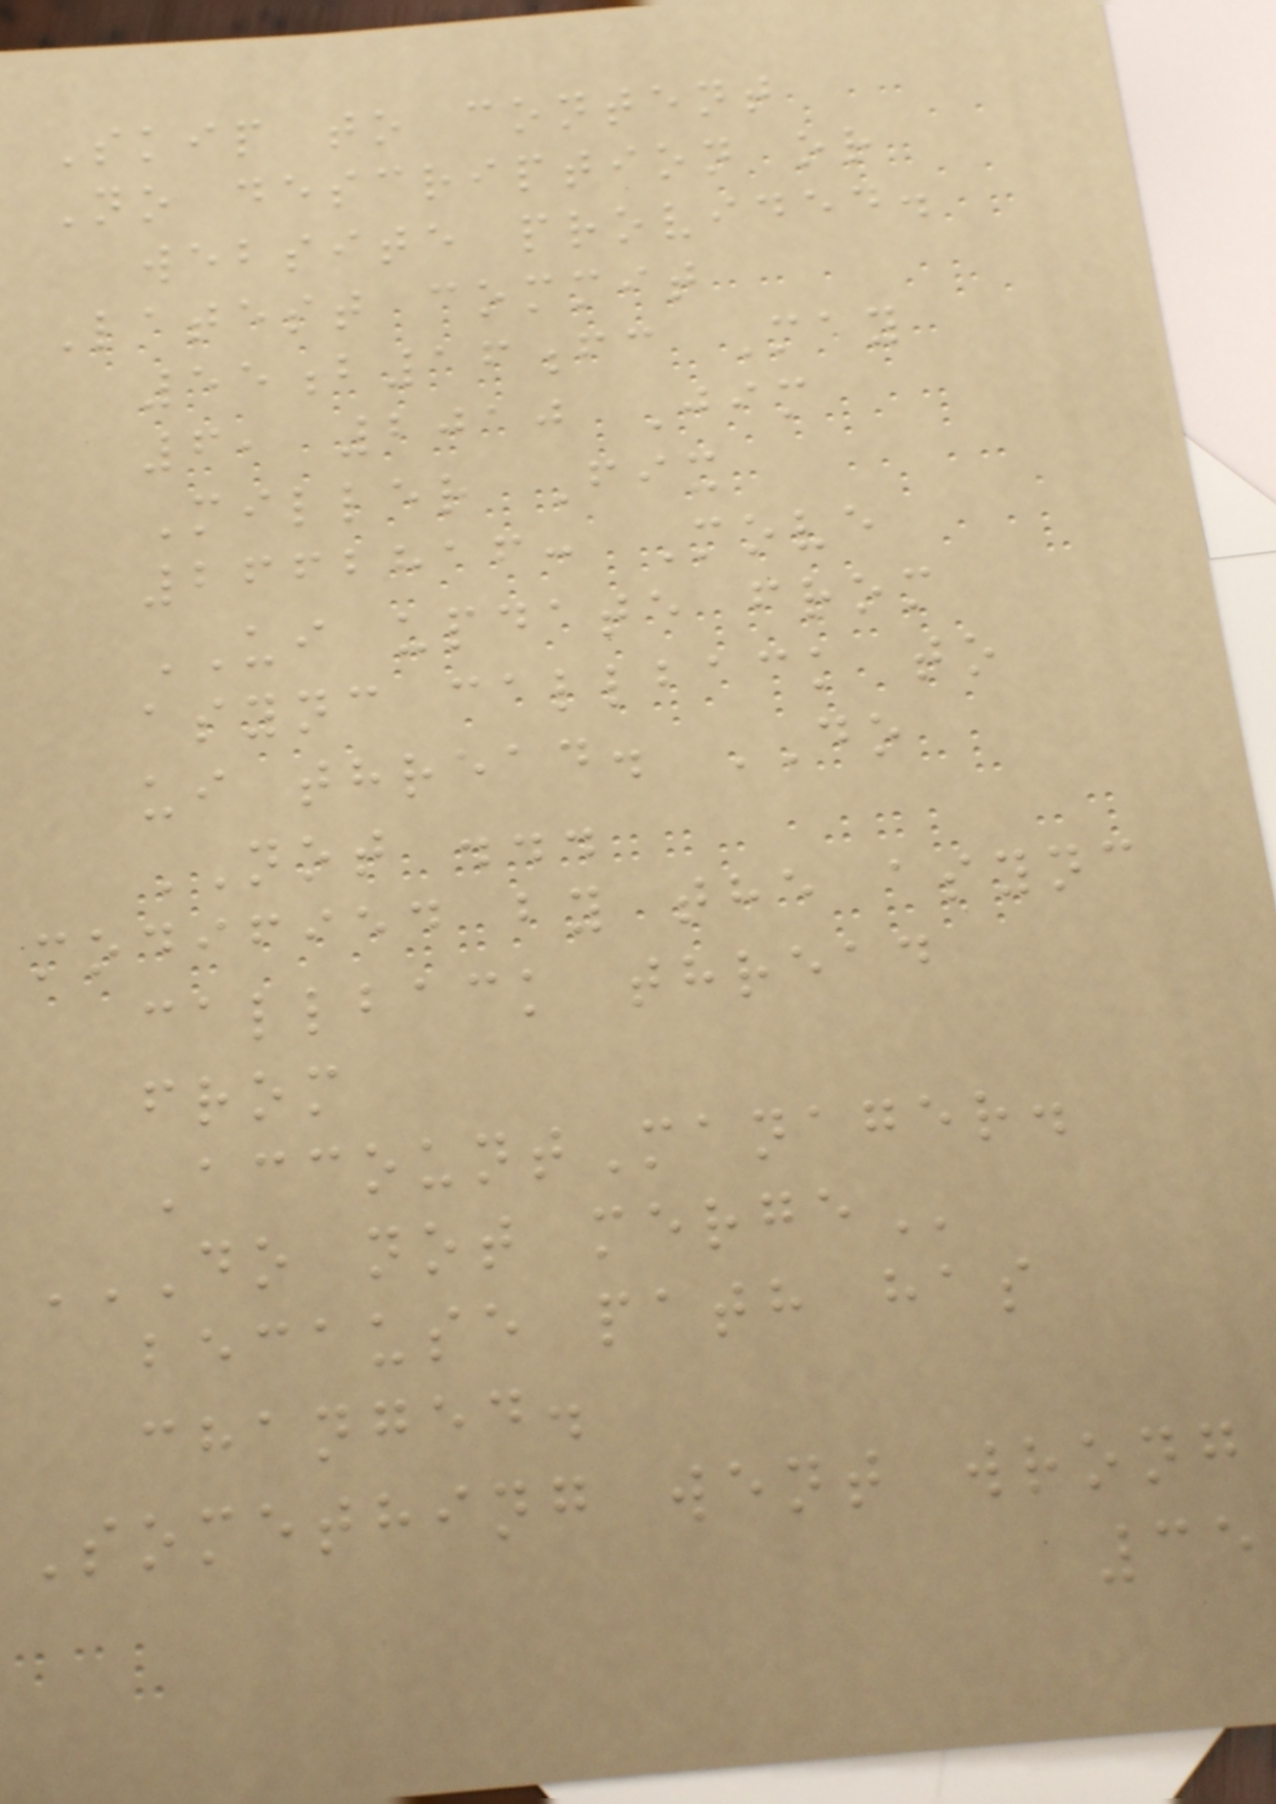Skip to content
No description or
website provided.
Latest commit
55b16fc May
6, 2010 Jim
Miller Fix
2662816: Move
UI update from
async callback to
ui thread. DO
NOT ...
modified by the async
callback thread
from
AccountManager.
DO NOT MERGE
because path has
changed.
Something went wrong
35
